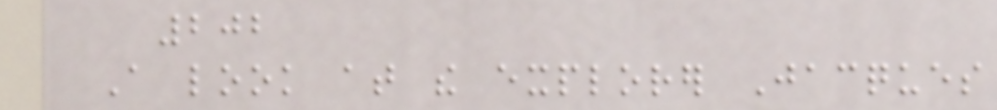202
A look at the explorer Jacques
